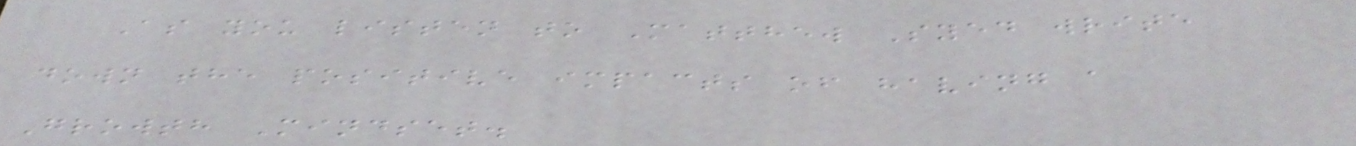As you listen to Matthew Syed write
down the positive impacts of having a
Growth Mindset.
